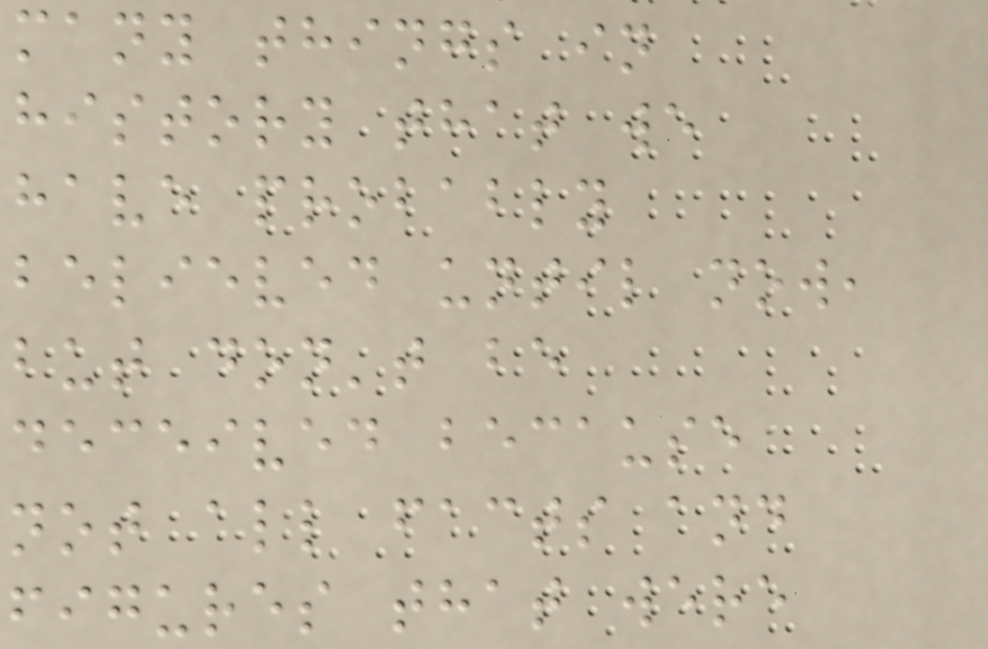many things in
history that we
have probably
believed until now,
but don't be
deceived because
not all facts and
figures that were
